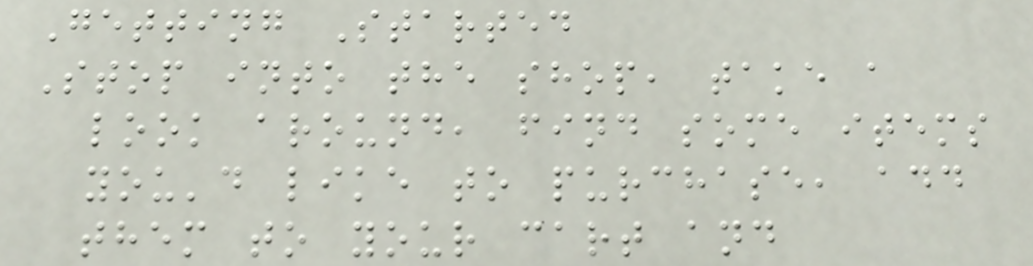Getting Started
Stop into the shop, take a
look around, find some items
you'd like to purchase, add
them to your cart and
